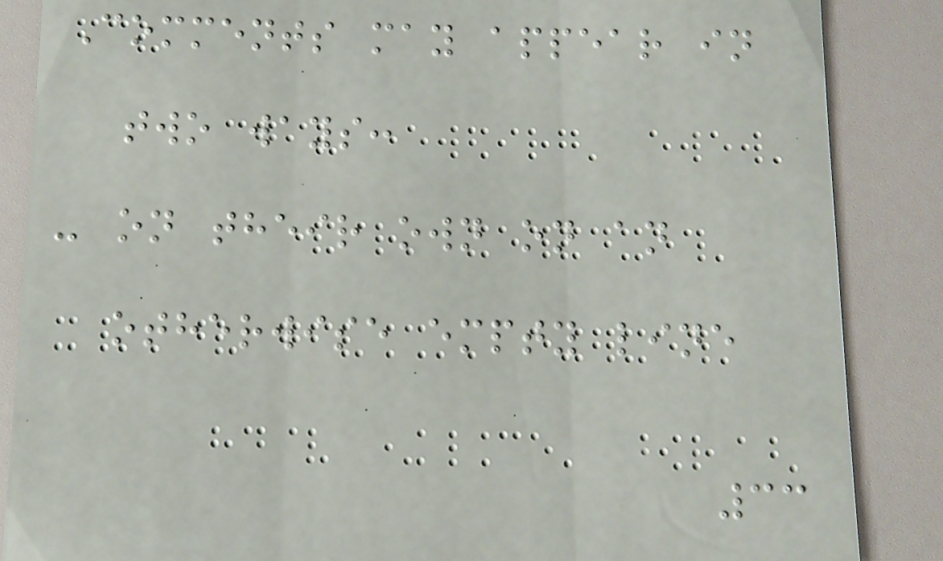Comments may appear in
two ways:
- on their own on an
otherwise empty line
33
